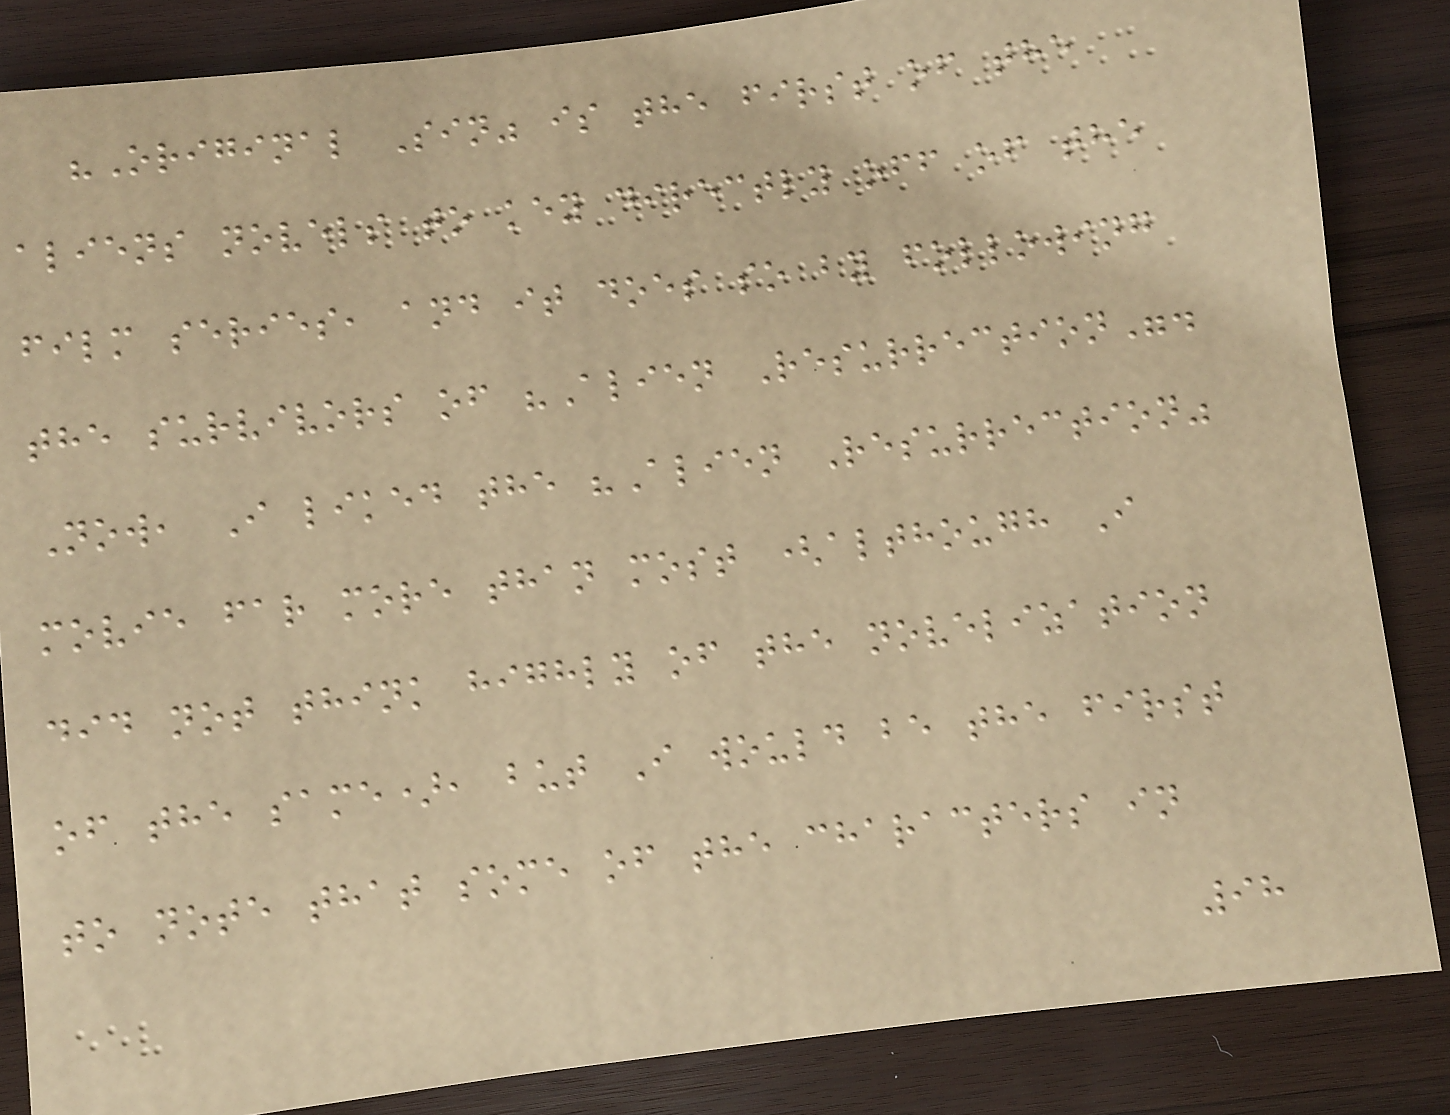"Original Sin" is the first of the
aliens novels to key directly off of the
film series, and it does so by following
the survivors of "Alien Resurrection".
Now, I liked the "Alien Resurrection"
movie far more than most (although I
did not think highly of the novelization
of the same), but I would be the first
to note that some of the characters in
98
